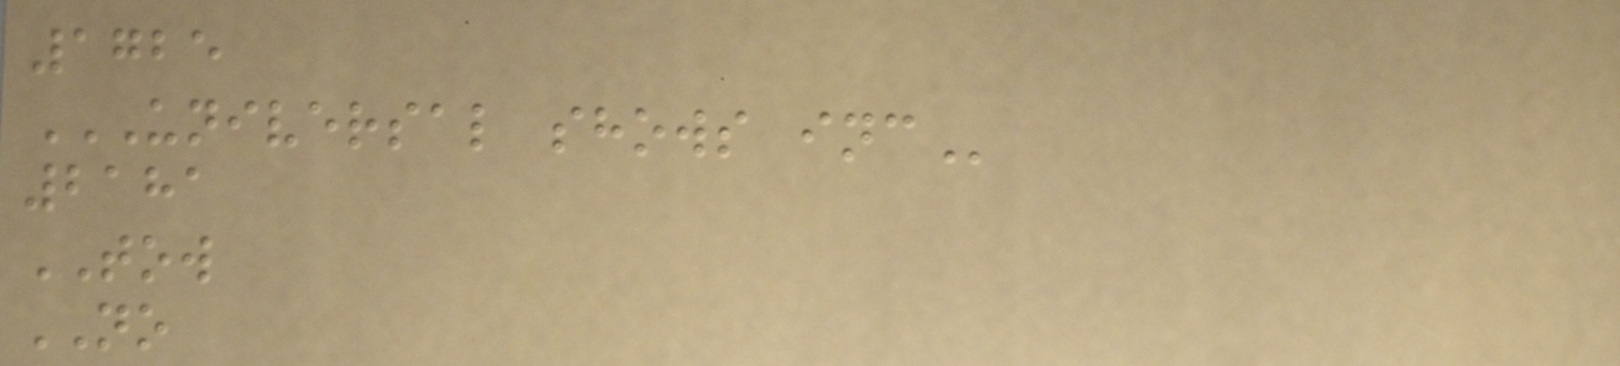1725
UNIVERSAL SHOWS INC
2181
TOW
NO
